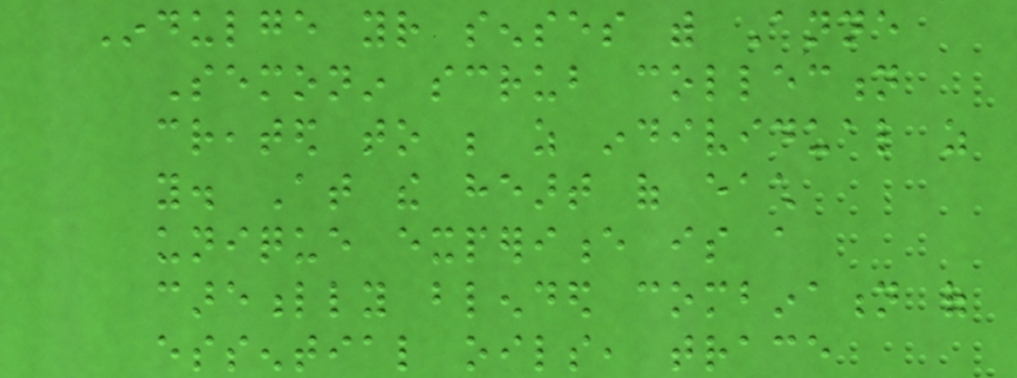Indulge your senses with Anne
Semonin scrub collection
created to be as individual as
you. At the heart of each
unique experience is a
carefully blended combination of
essential oils, trace
